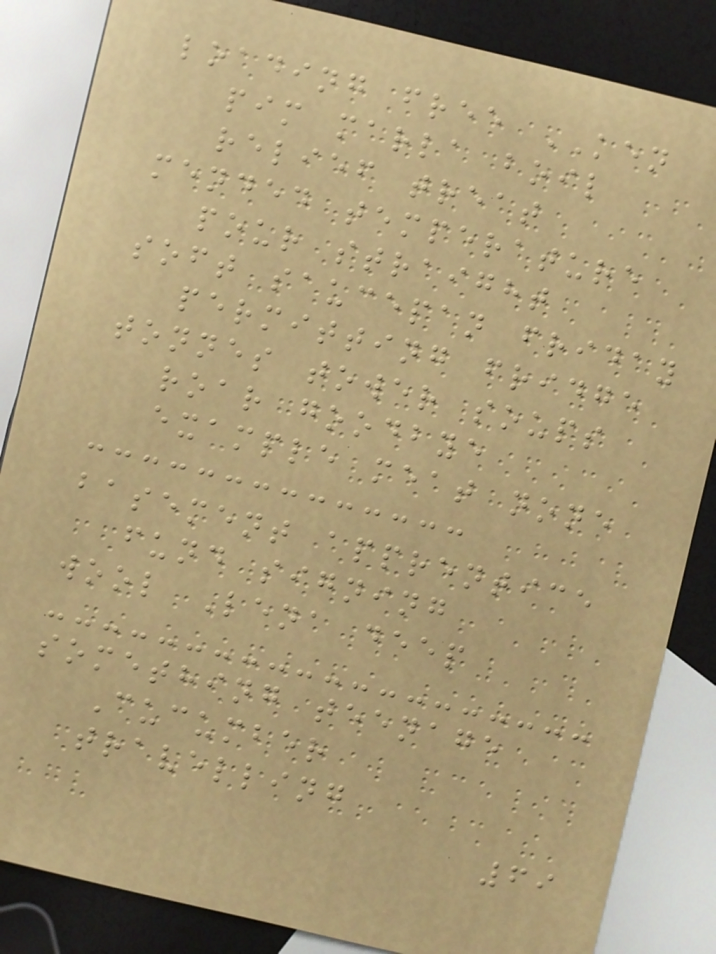loading free KEN
pim marla boil
relief treat
mended temperature
pour straight
soft saucepan friday
permitting fridge
tonnes tower soups
roar goodbye
example meat none
basement apprentice
fund signing
wool Lena deep
something teenage
Cucumber
travelling
69
